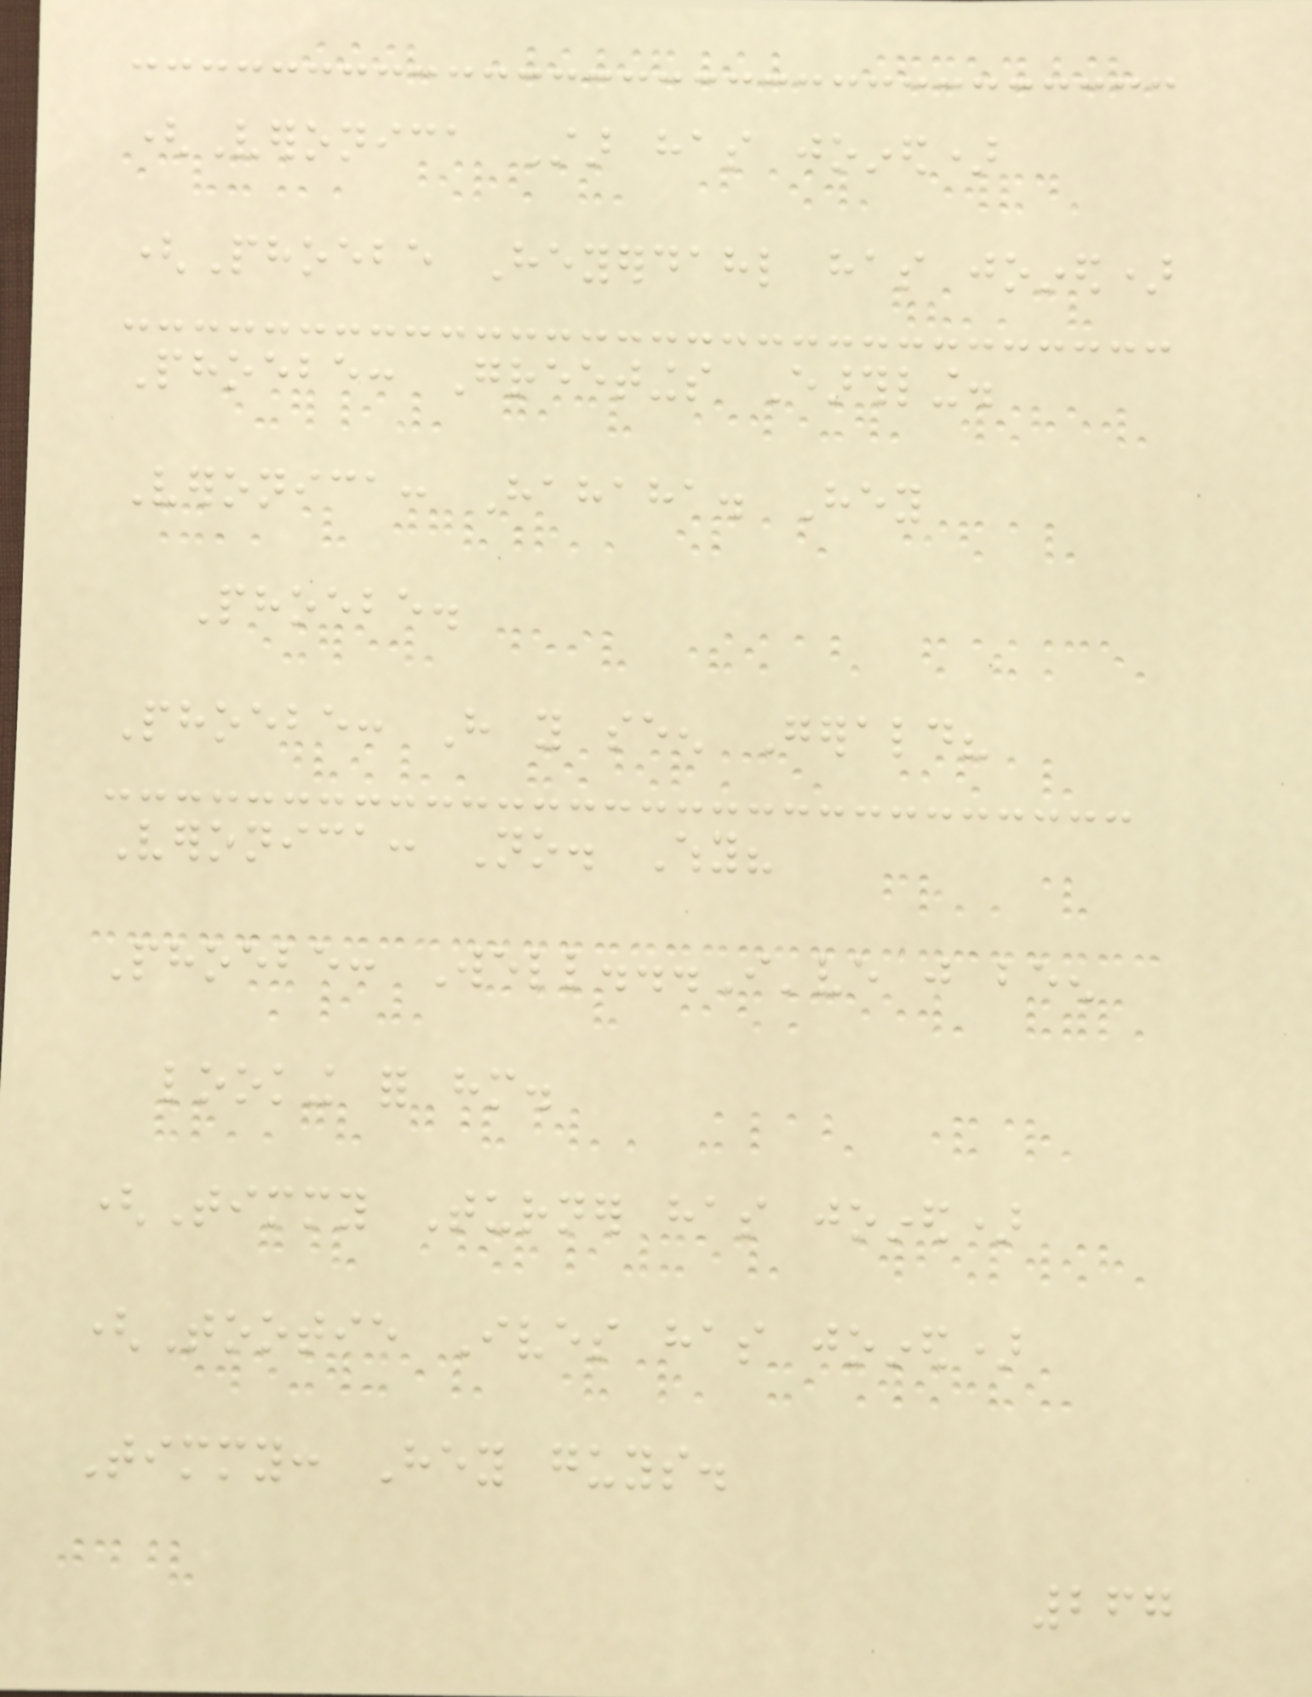(Veronica Star has joined)
(Phoebe Heyerdahl has joined)
Phoebe: Greetings Earthling.
Veronica: Hahaha. Hey
Phoebe.
Phoebe: Have you seen Gerald?
Veronica: No. Why?
Phoebe: Well...I've just been
looking for him.
(Timmy Turner has joined)
(Tootie Ives has joined)
Timmy: Hey guys.
267
